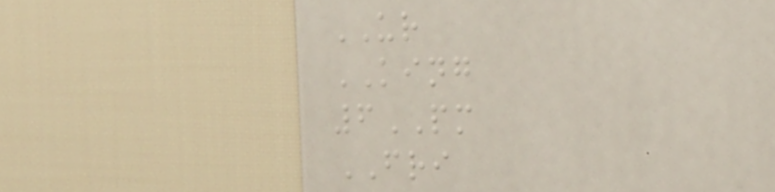UR
KING
6PM
FRI
